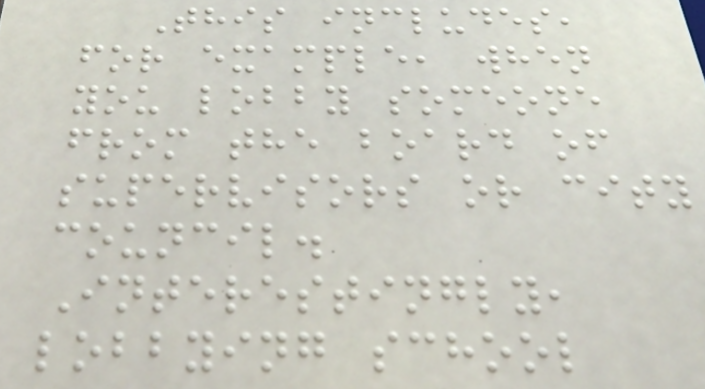This includes,
for example, when
you lobby someone
from the board of
supervisors or city
council.
Interestingly,
lobbying school
